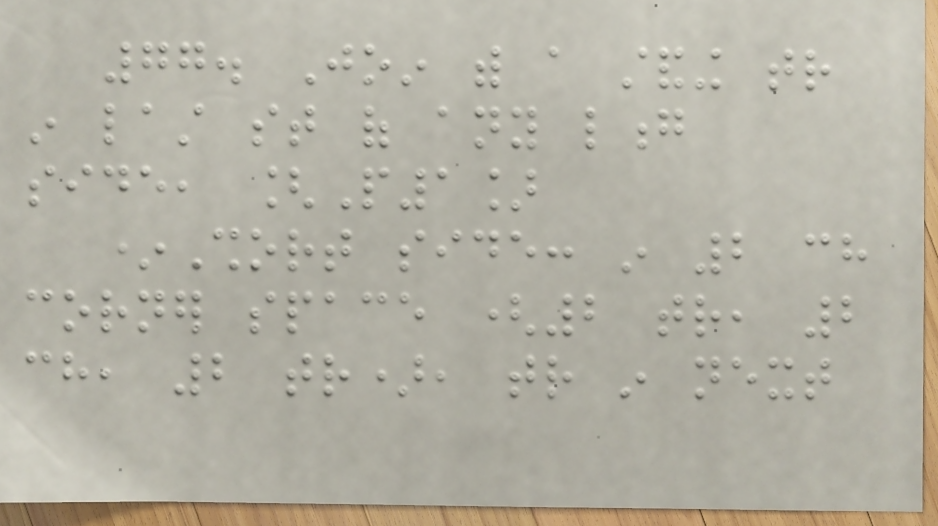77. Join with a standing tr
in last st of any long
side, [P1]
*Short side: in 2 ch
corner space (2 tr, 2
ch, 2 tr), tr in next
